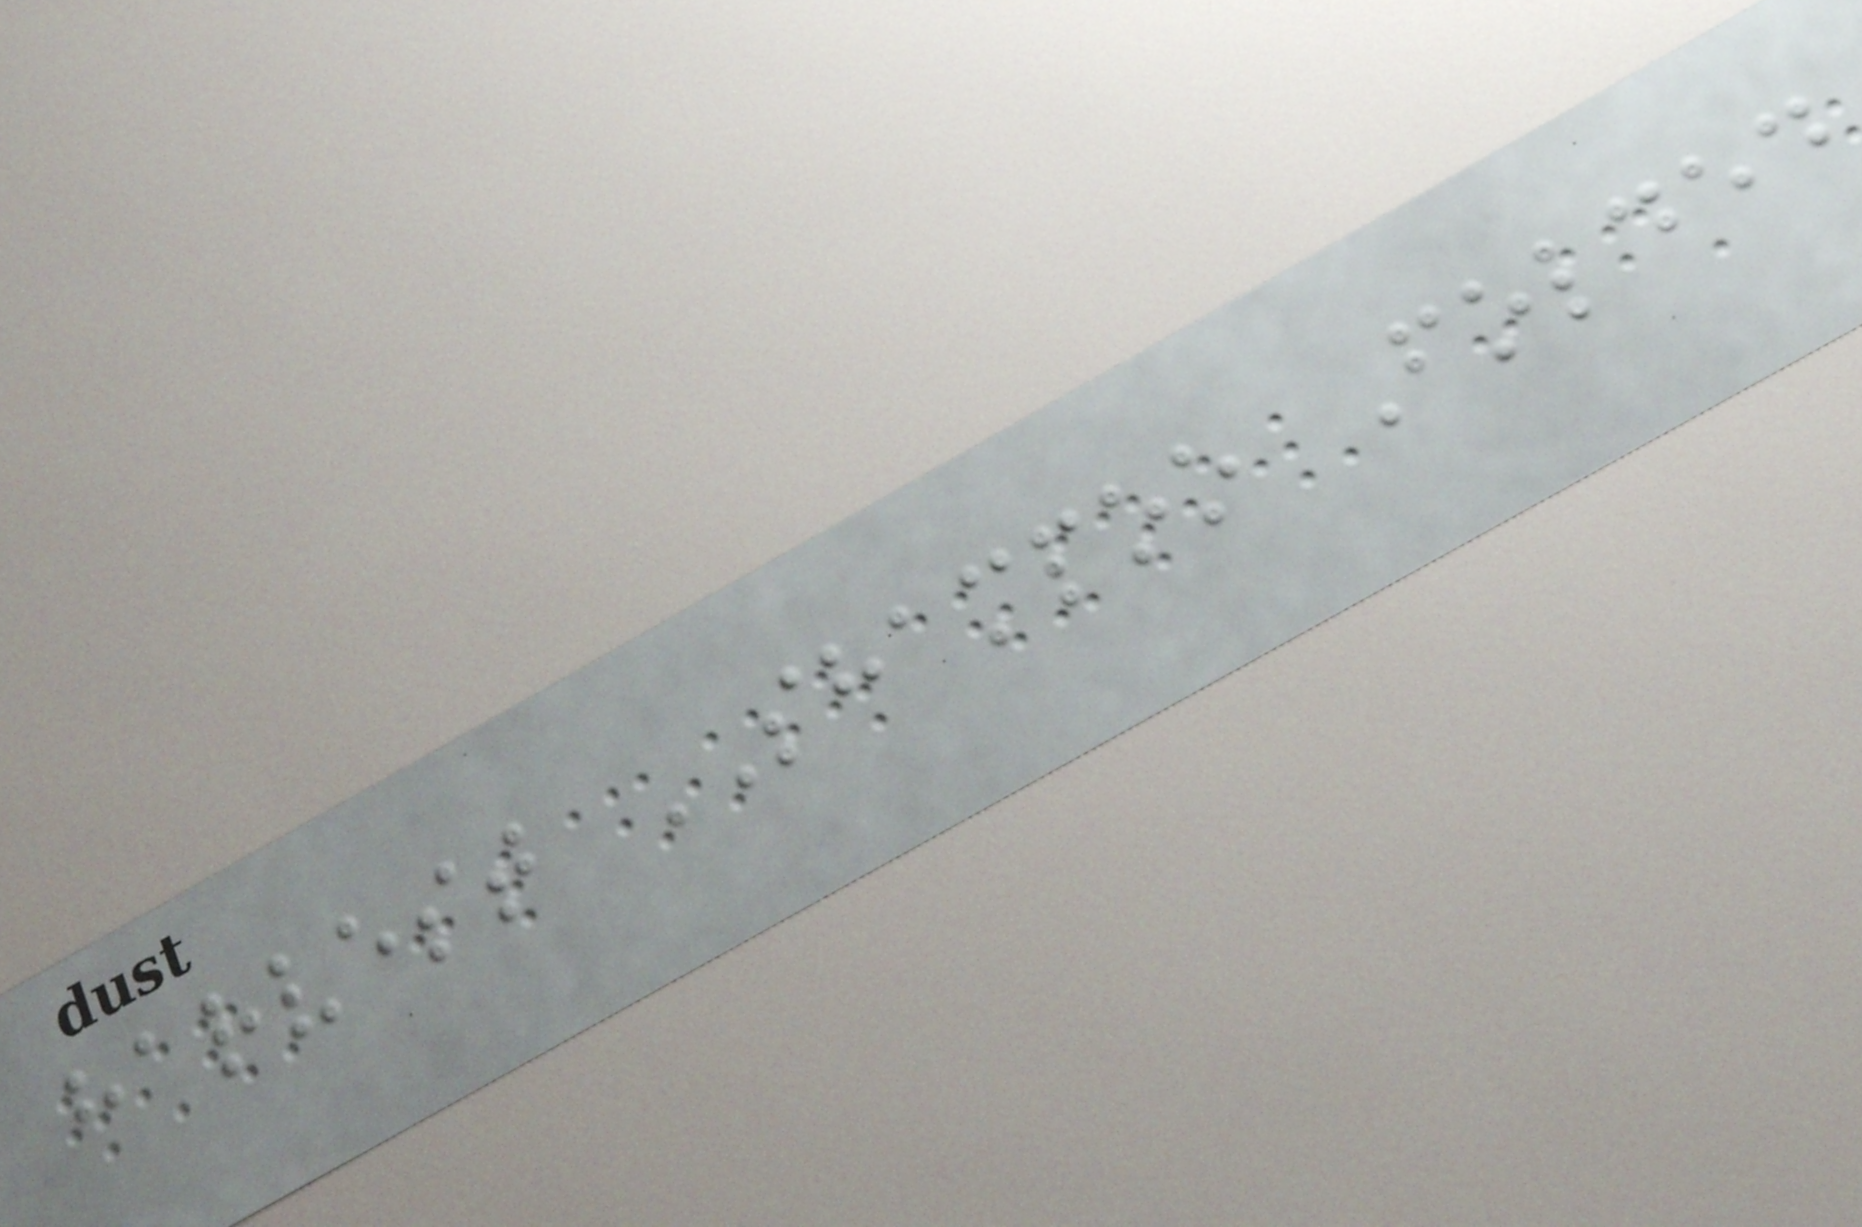harvest SHAMPOO Folded
